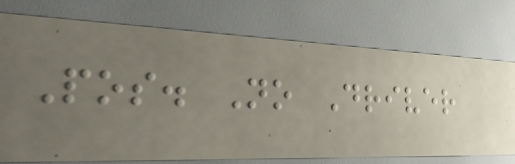Pos. No Driver
